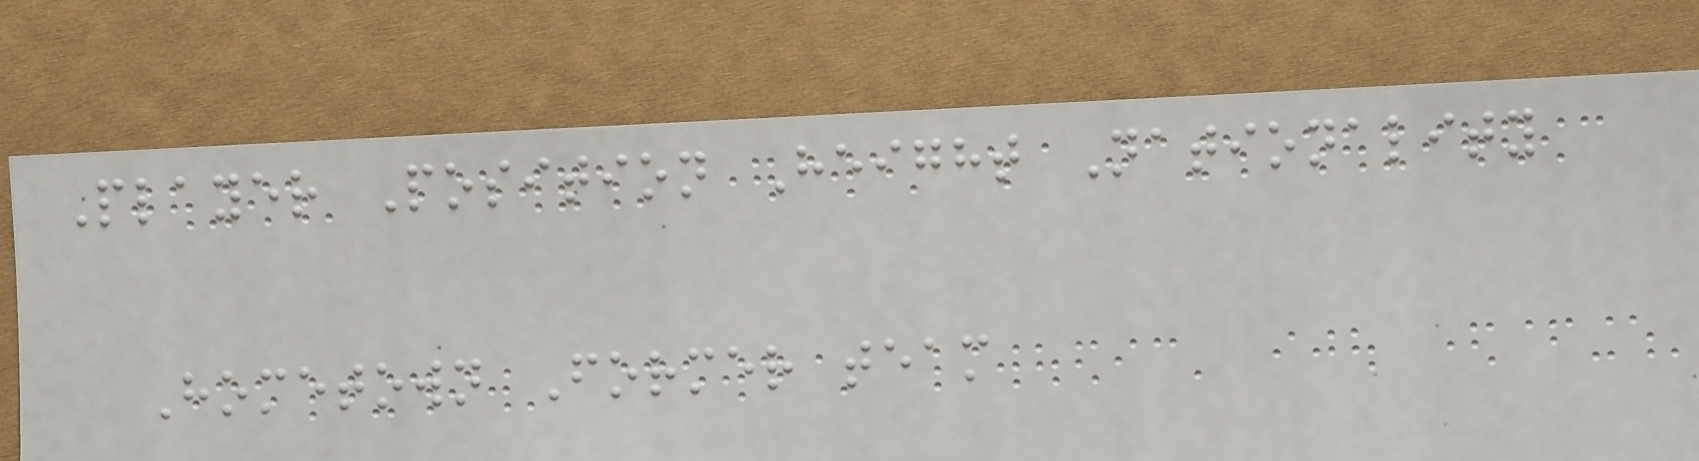Player Position Height Nationality
Hometown Former team
